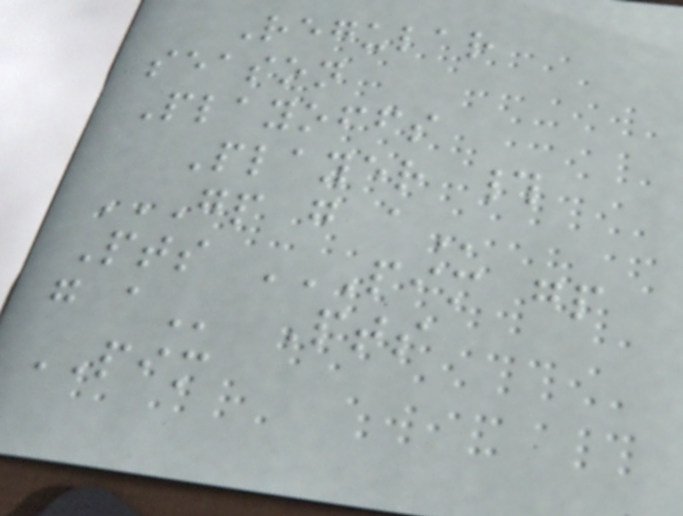Regular
season
Playoffs
Player #
GP G A
Pts PIM GP
G A Pts
PIM
